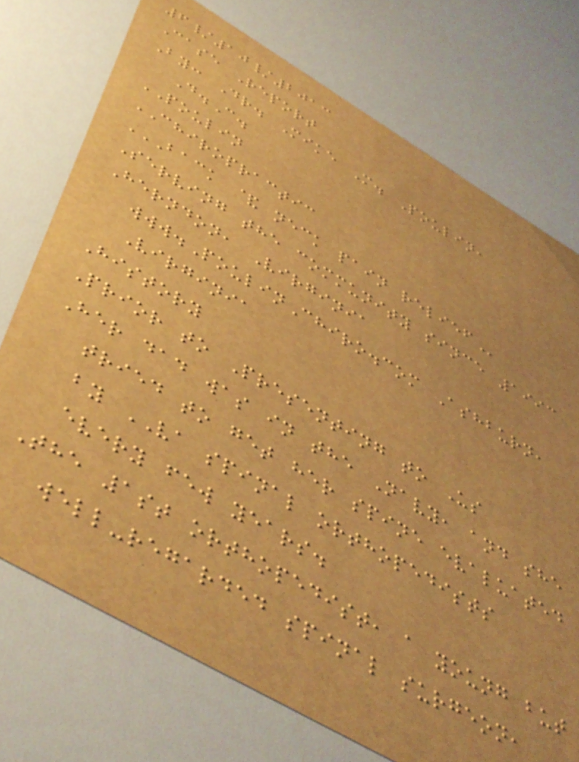6/10/2013
Case Report
By: Dr. Mike M. Poulin,
D.C.
POULIN
CHIROPRACTIC
BACK & NECK PAIN RELIEF
Serving the community since 1993
Herndon, Virginia
www.PoulinChiro.com Ashburn,
Virginia
History
Prior to Presenting to Us
Her dad was in the Navy, and she
tried to get her spine evaluated
by VA spinal orthopedists
every few years.
The 1st orthopedist, a young but
well-regarded spinal surgeon,
